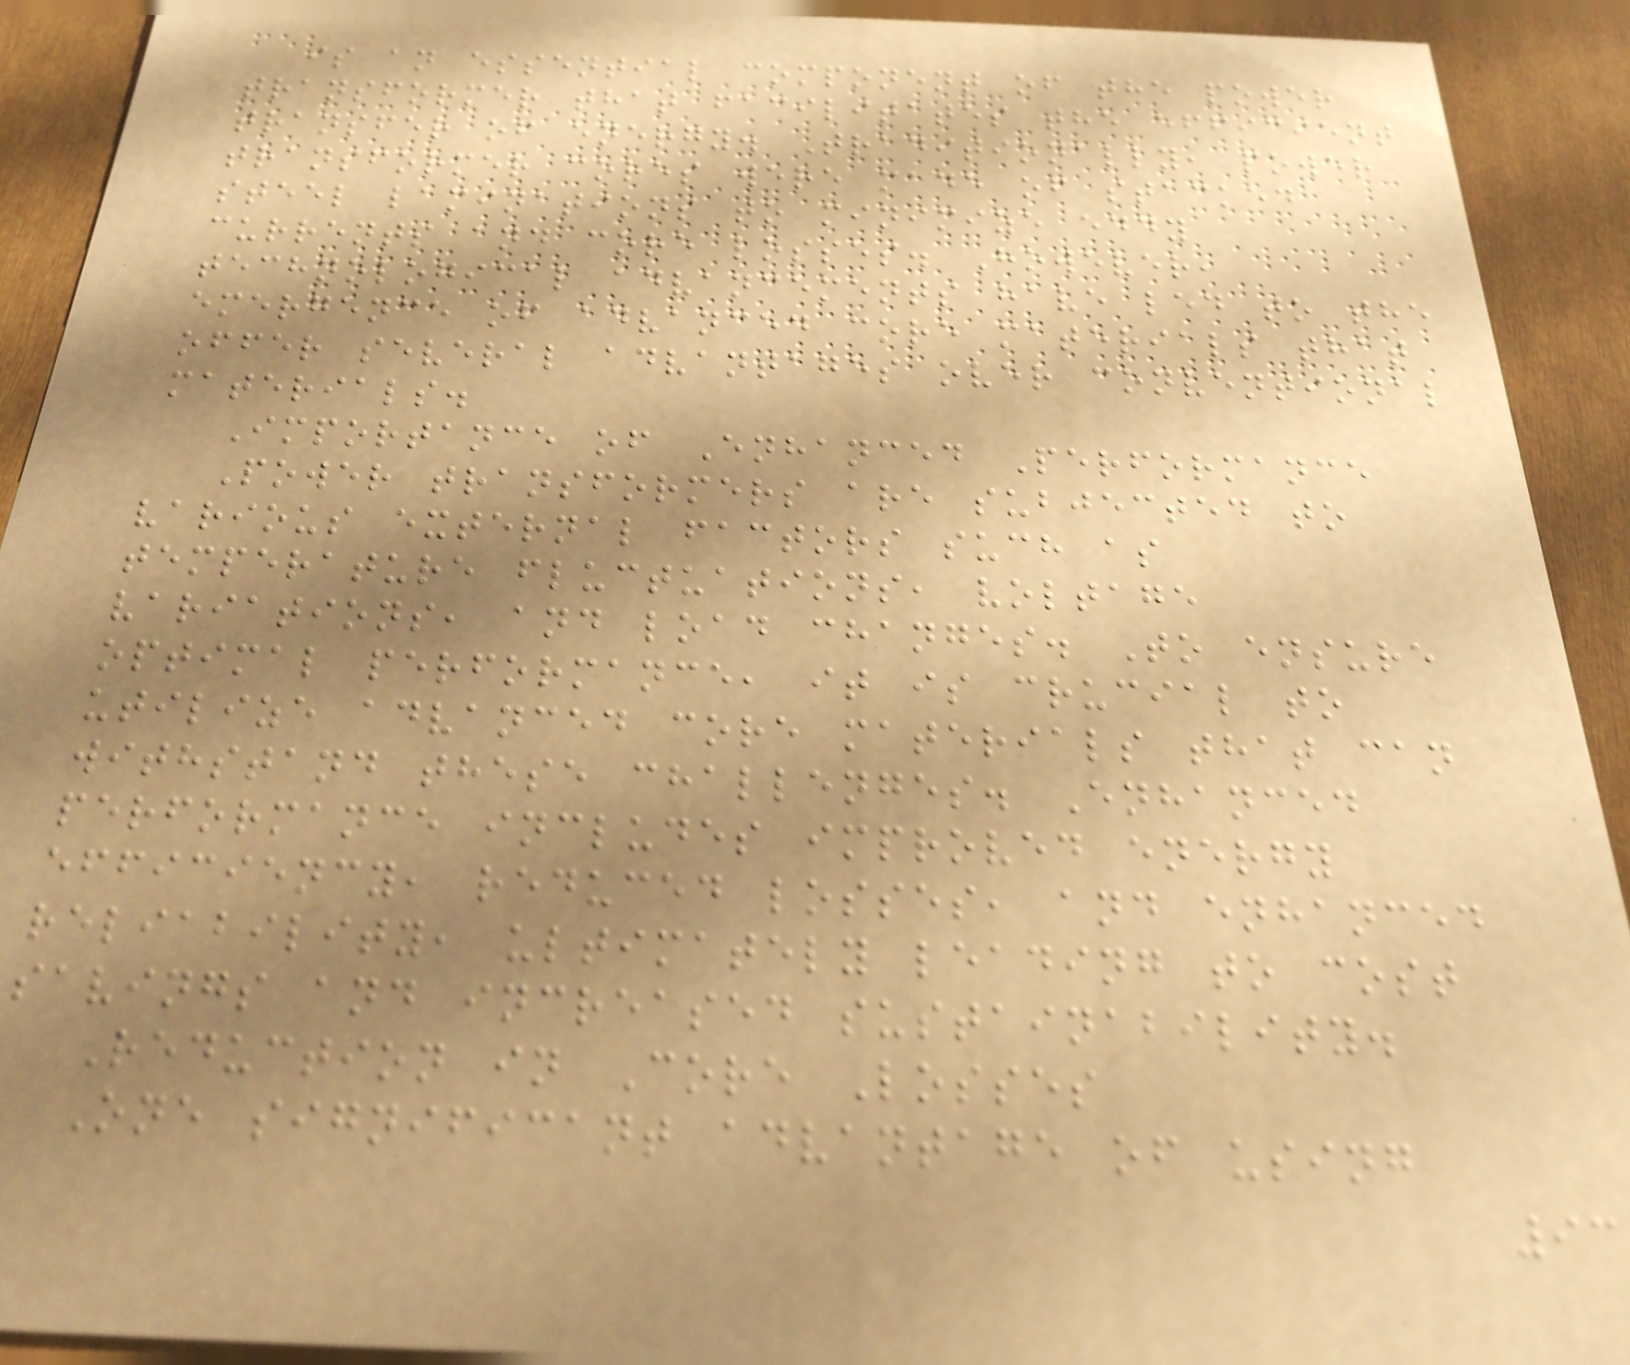is an essential component of the power
transformer that facilitates the efficient
transfer of energy. Traditionally, power
transformer cores were made of stacked
steel laminations to minimize eddy
currents and core losses. However,
technological advancements have led to the
emergence of advanced core materials that
offer several advantages over conventional
materials.
Importance of Enhanced Performance
Power transformers are subjected to
various external factors such as
temperature fluctuations, voltage
variations, and load changes. To ensure
optimal performance, it is crucial to
utilize advanced core materials that can
withstand these challenges. Enhanced
performance includes improved energy
efficiency, reduced losses, and enhanced
reliability, ultimately leading to cost
savings and increased sustainability.
Reduction in Core Losses
One significant advantage of using
93
